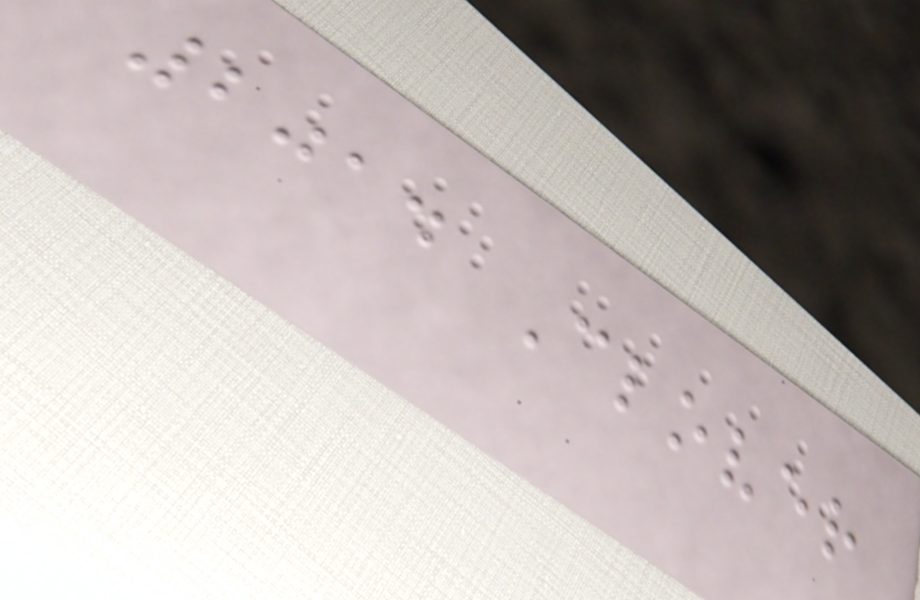2014 Clover
